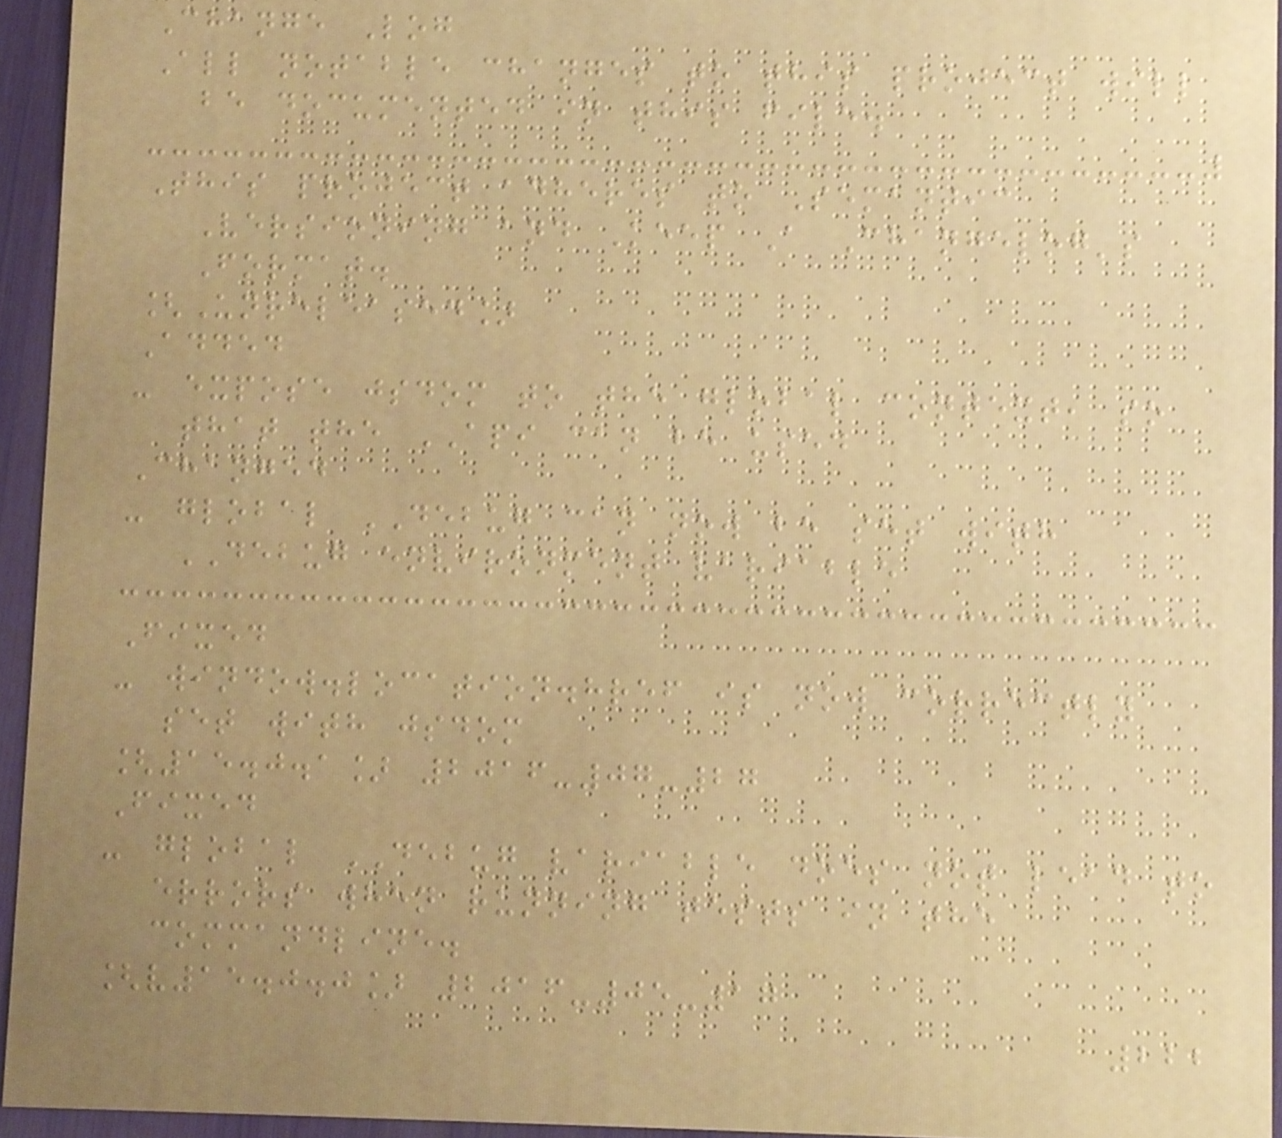Change Log
All notable changes to this project will
be documented in this file.
This project adheres to Semantic
Versioning and Keep A Changelog's
Format.
[Unreleased]
Added
- expose jsdom to the global context, so
that the API can be used
Changed
- global DEBUG can now be set with
DEBUG environment variable
Fixed
- window.location.href is now correctly
set with jsdom
[15.0.1] 2016-07-27
Fixed
- global DEBUG variable does not lead to
errors when running tests in the
commandline.
[v15.0.0] 2016-05-17
222
